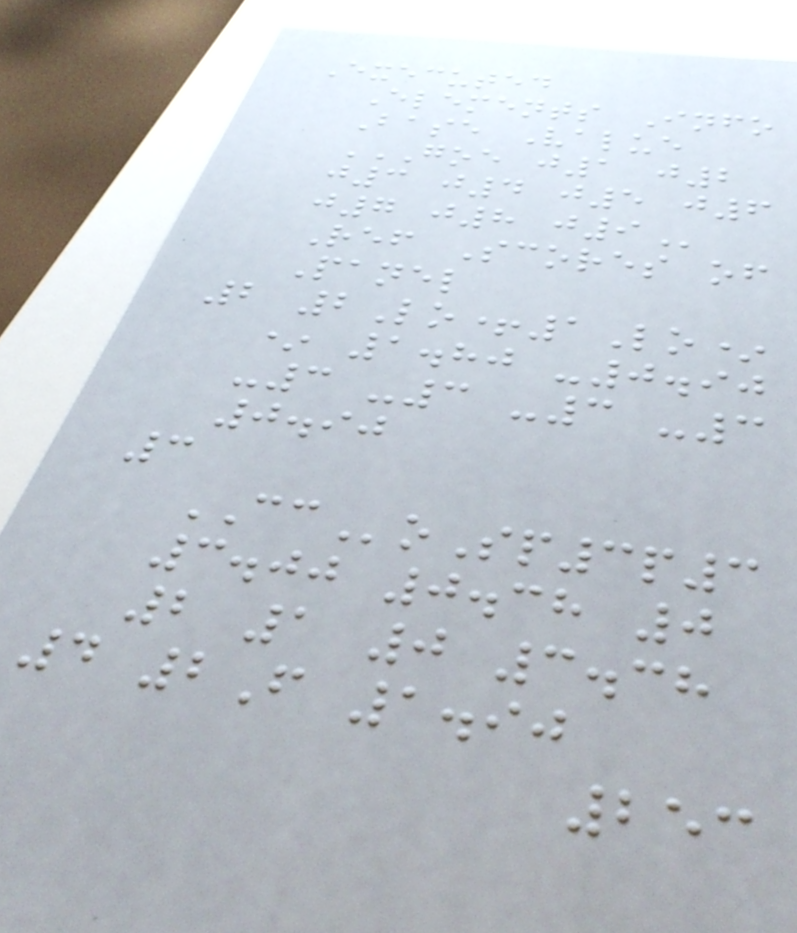Executed
Elements Info
Base Value
GOE J1 J2
J3 J4 J5 J6
J7 J8 J9
Ref Scores of
Panel
2 2Lo+1Lo*
* 1.80 -0.90
-3 -3 -3 -3
0.90
3
CCoSp3p3
3.00 0.38 0
2 1 0 3.38
4 2F 1.90
253
